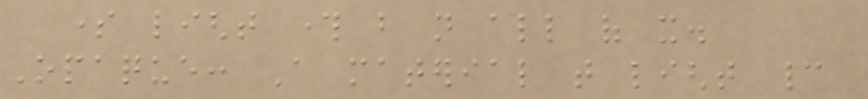some light through but not all of it.
Opaque: A material that light cannot
